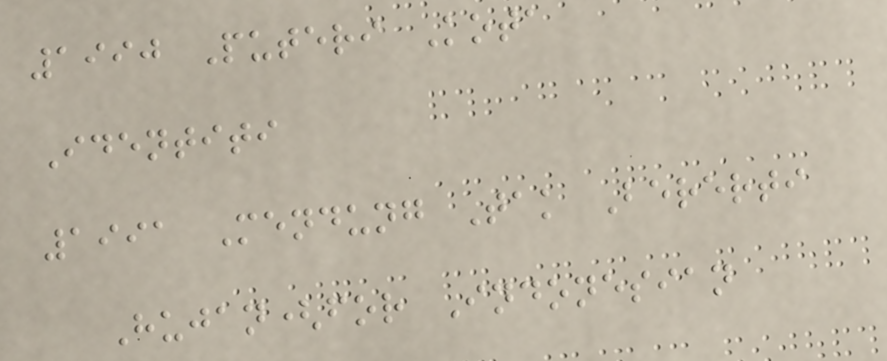1990 Puteri Kota
Identiti
1991 Mendung Tak Bererti
Hujan(for Indonesian
